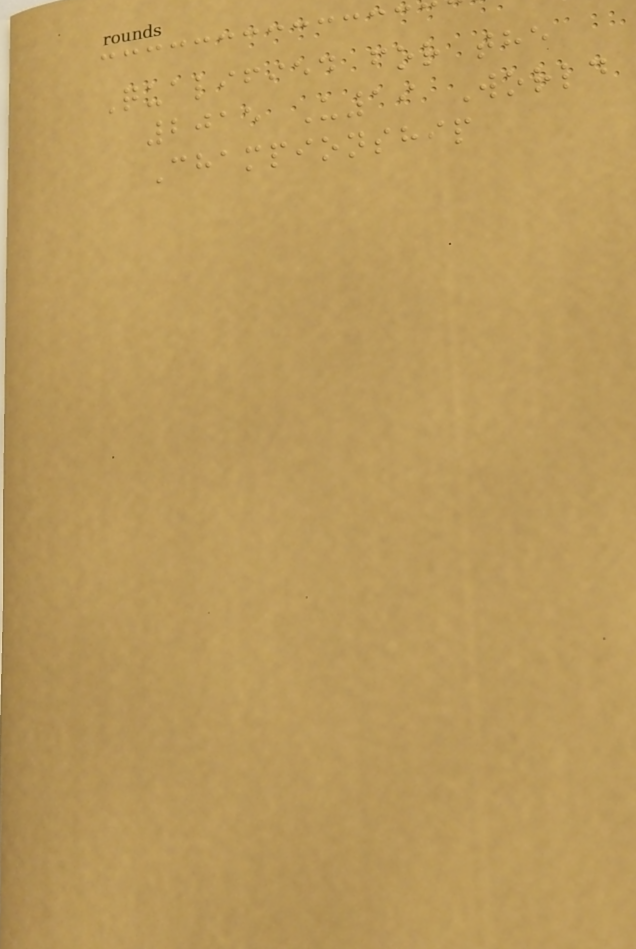Qualified for the
2015 U19 World
Championship
